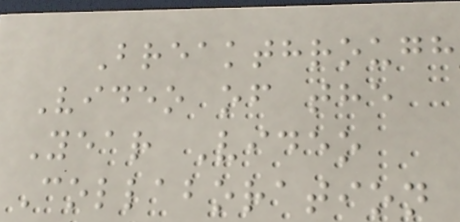Breakthrough
Video of the
Year Video
Collaboration
